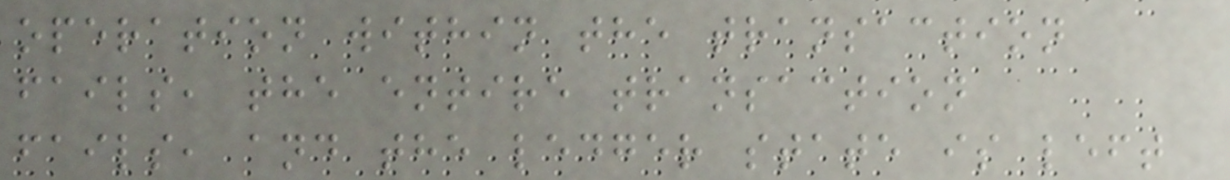operation within the transaction
fails, the entire transaction
fails, and the ledger state is left
